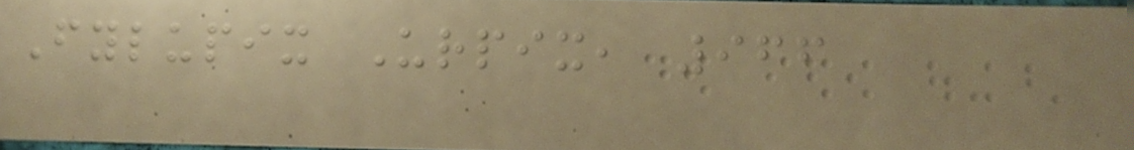Fylupix Urpix, 966
